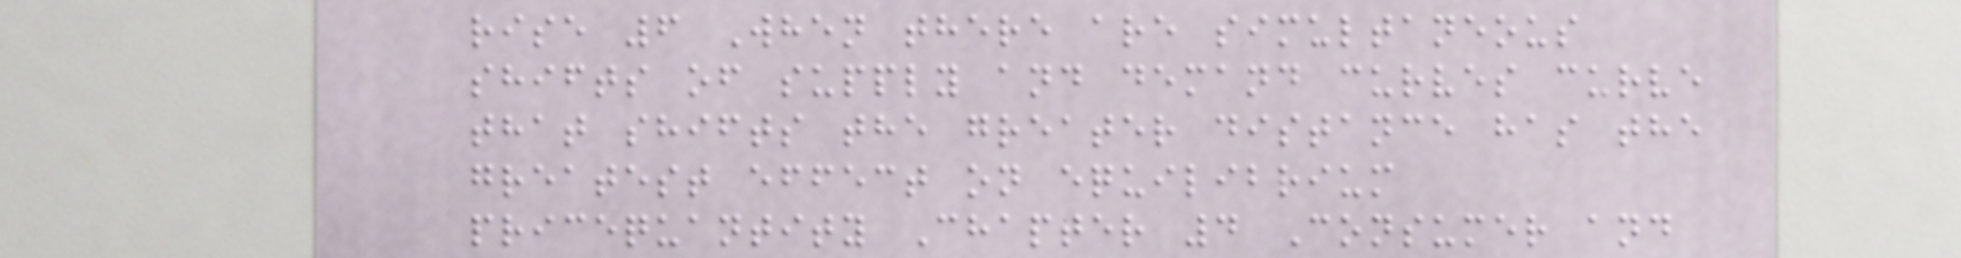rise 6 When there are simultaneous
shifts of supply and demand curves curve
that shifts the greater distance has the
greatest effect on equilibrium
pricequantity Chapter 4 Consumer and
